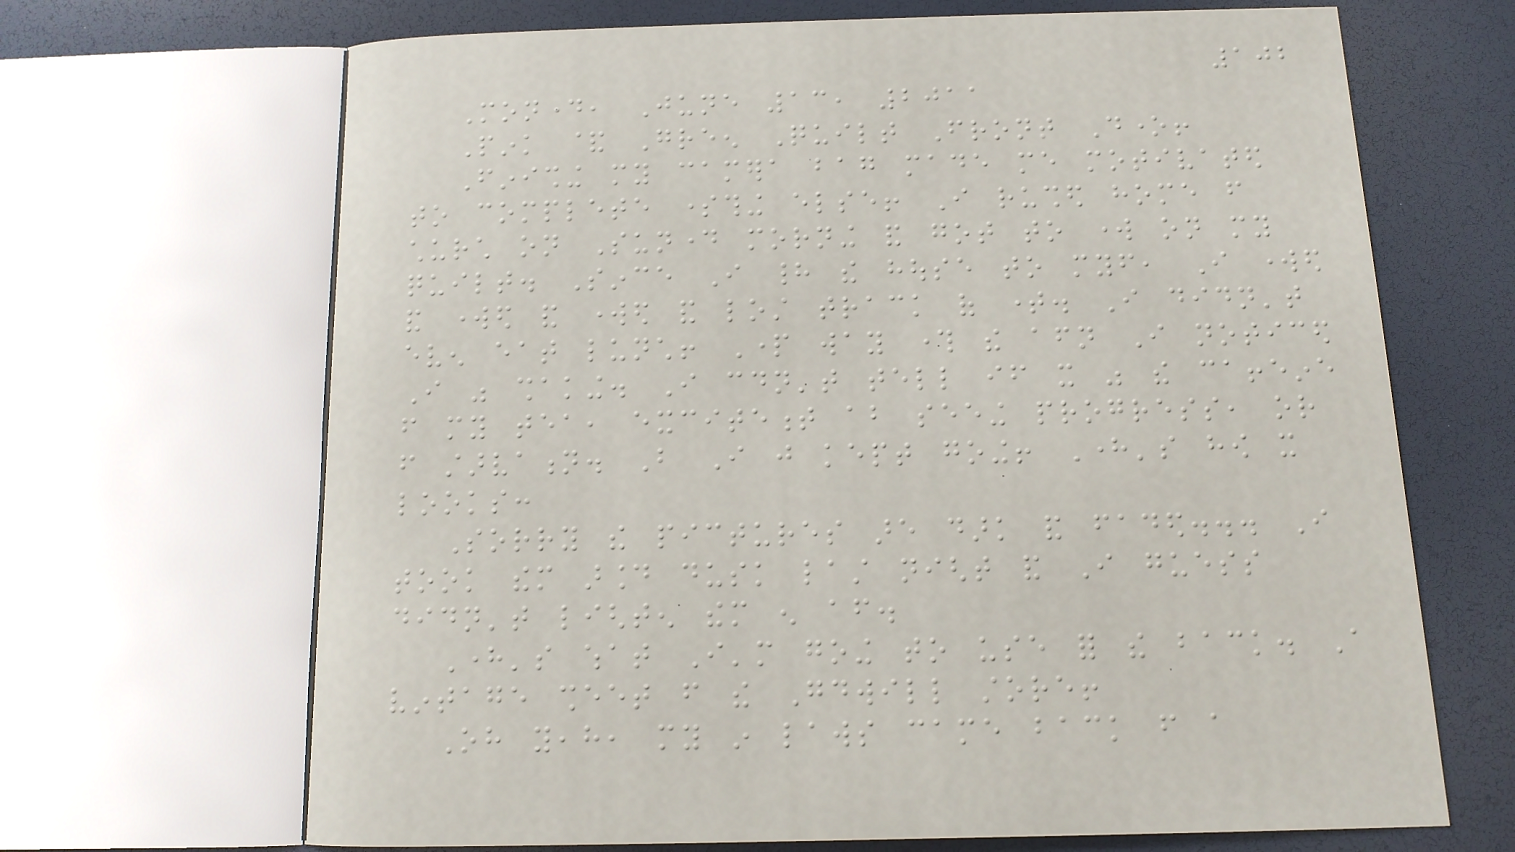102
Monday, June 13, 2011
Pink & Green Quilt Front Done!
Finishing my camera bag made me motivated
to complete something else! I rushed home from
church on Sunday morning and got to work on my
quilt. Since I had the house to myself, I worked
and worked and worked and lost track of time. I didn't
even eat lunch! Part way through the afternoon I noticed
I was shaking. I couldn't tell if it was the caffeine
from my tea, excitement about seeing progress, or
from starvation. But I just kept going! Here's how it
looks:
Sorry the pictures are dark and faded... I
took them around dusk last night and I guess
didn't lighten them enough after.
Here's what I'm going to use for the back. A
vintage sheet from the Goodwill store!
Oh yeah, my in laws came back from a
